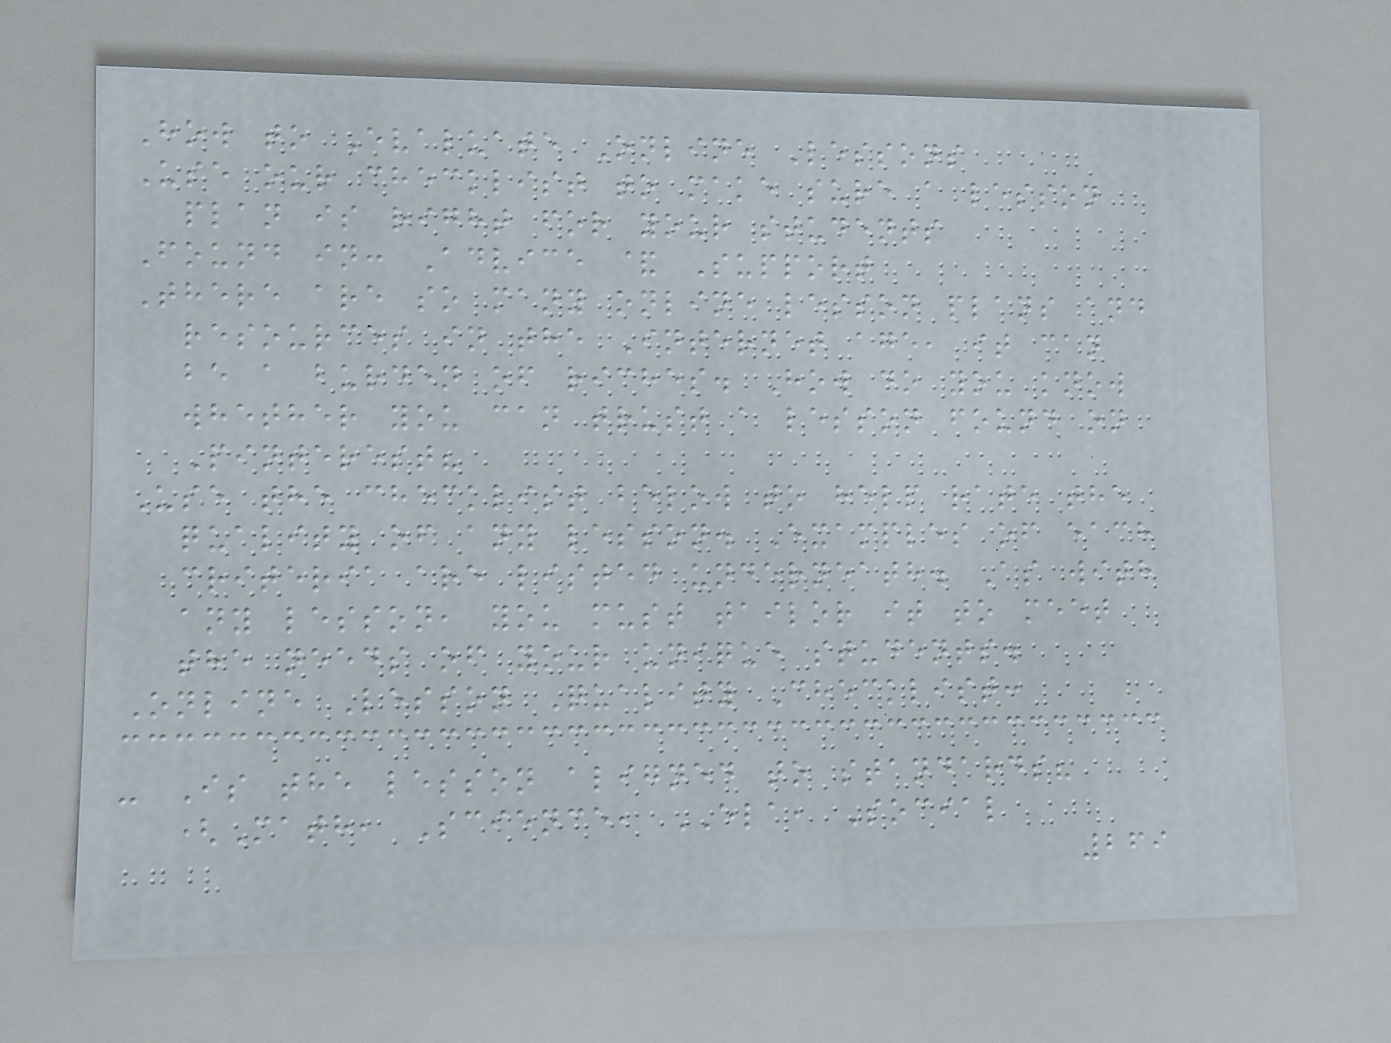How to Evaluate Online Lessons
Use our checklist to make sure a lesson
plan is right for your students
Found in: Advice & Support
There are so many online lesson plans and
resources in the Internet age, it can
be a burden of riches. How do you know
whether you can trust a lesson found on
Pinterest?
Use the checklist below to help rate the
quality of any lesson. Examples of each
criteria are listed underneath. As with
any lesson, you must tailor it to meet
the needs of your unique students.
Online Lesson Quality Checklist:
- Is the lesson aligned to standards?
(Math, Science, ELA, Social
269
